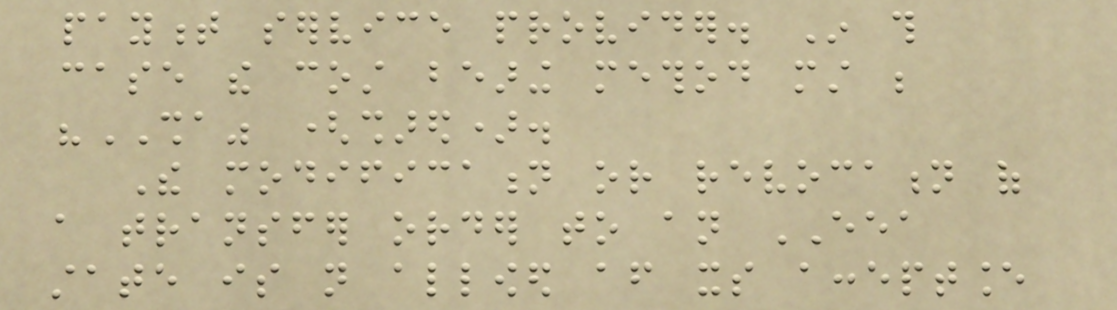payment service provider. In this
case the cost bearing method must be
"SHA" (shared).
The modification or revocation of
a transfer order to an EEA
state is not allowed after its acceptance
